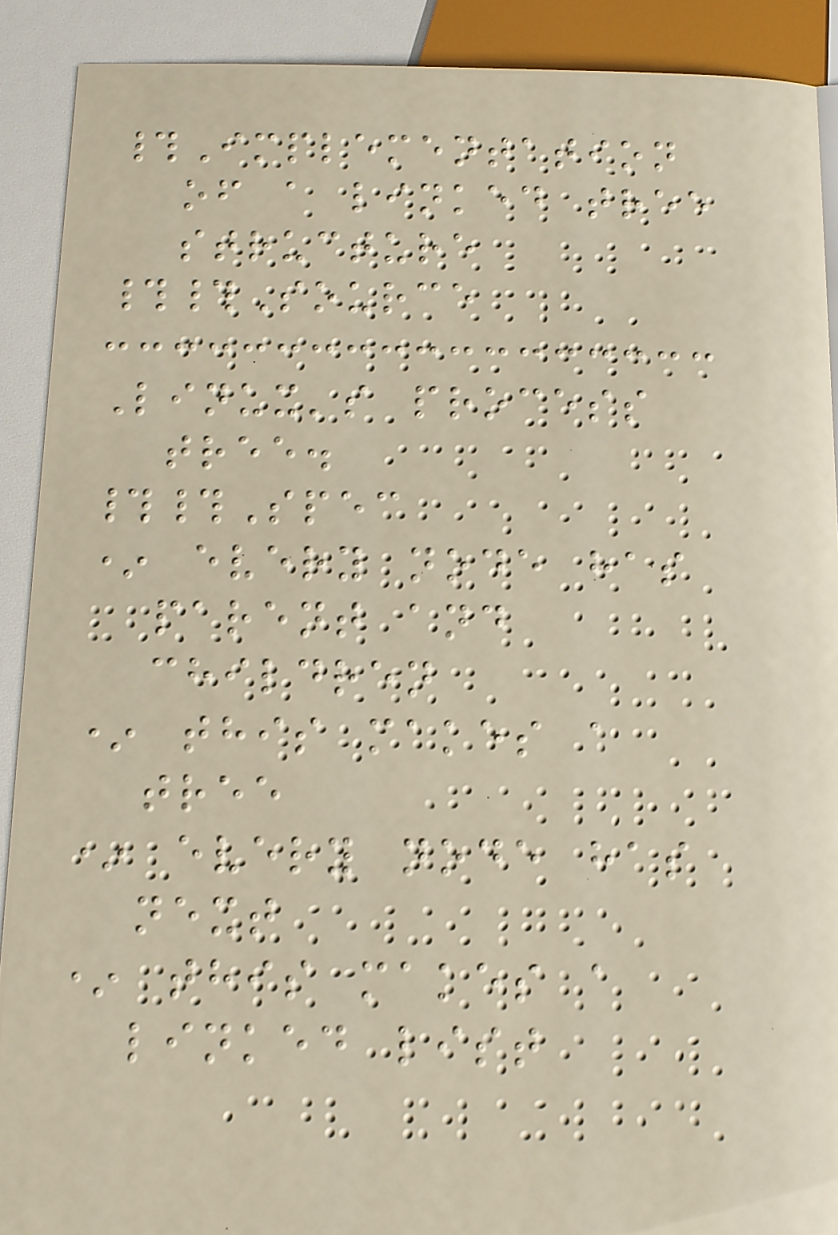#Implementation
of a linked tree
structure
##Source
Linux's process
tree.
##Spec
* every node has
parent and
children
* this makes a
tree
* every node has
next
* this makes a
linked list
